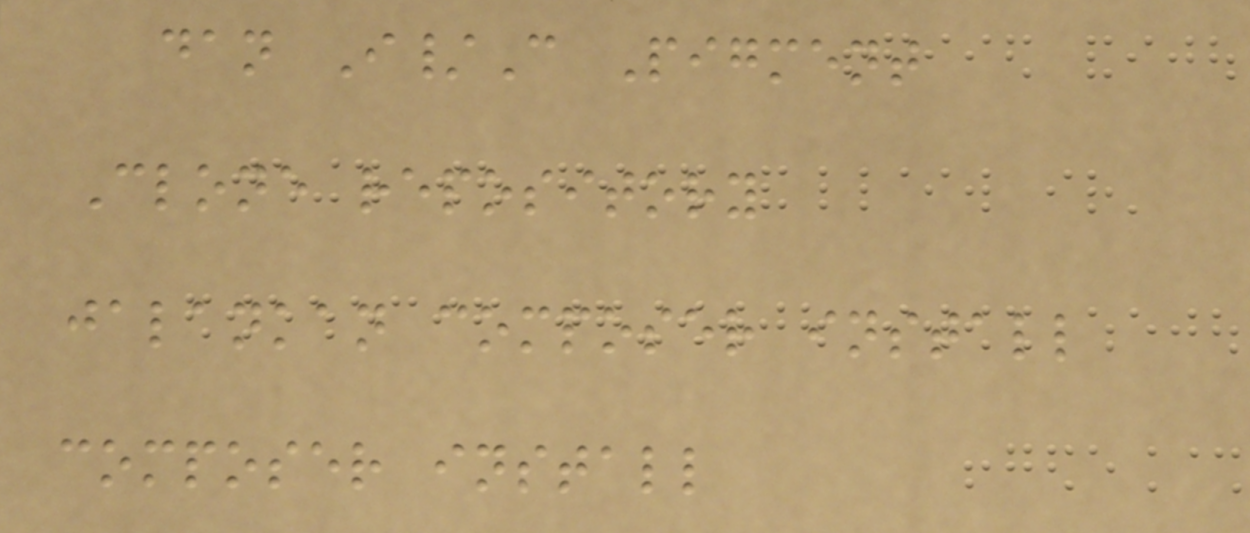dan I/C Pigment
Clone repository
jalankan composer install
composer install
